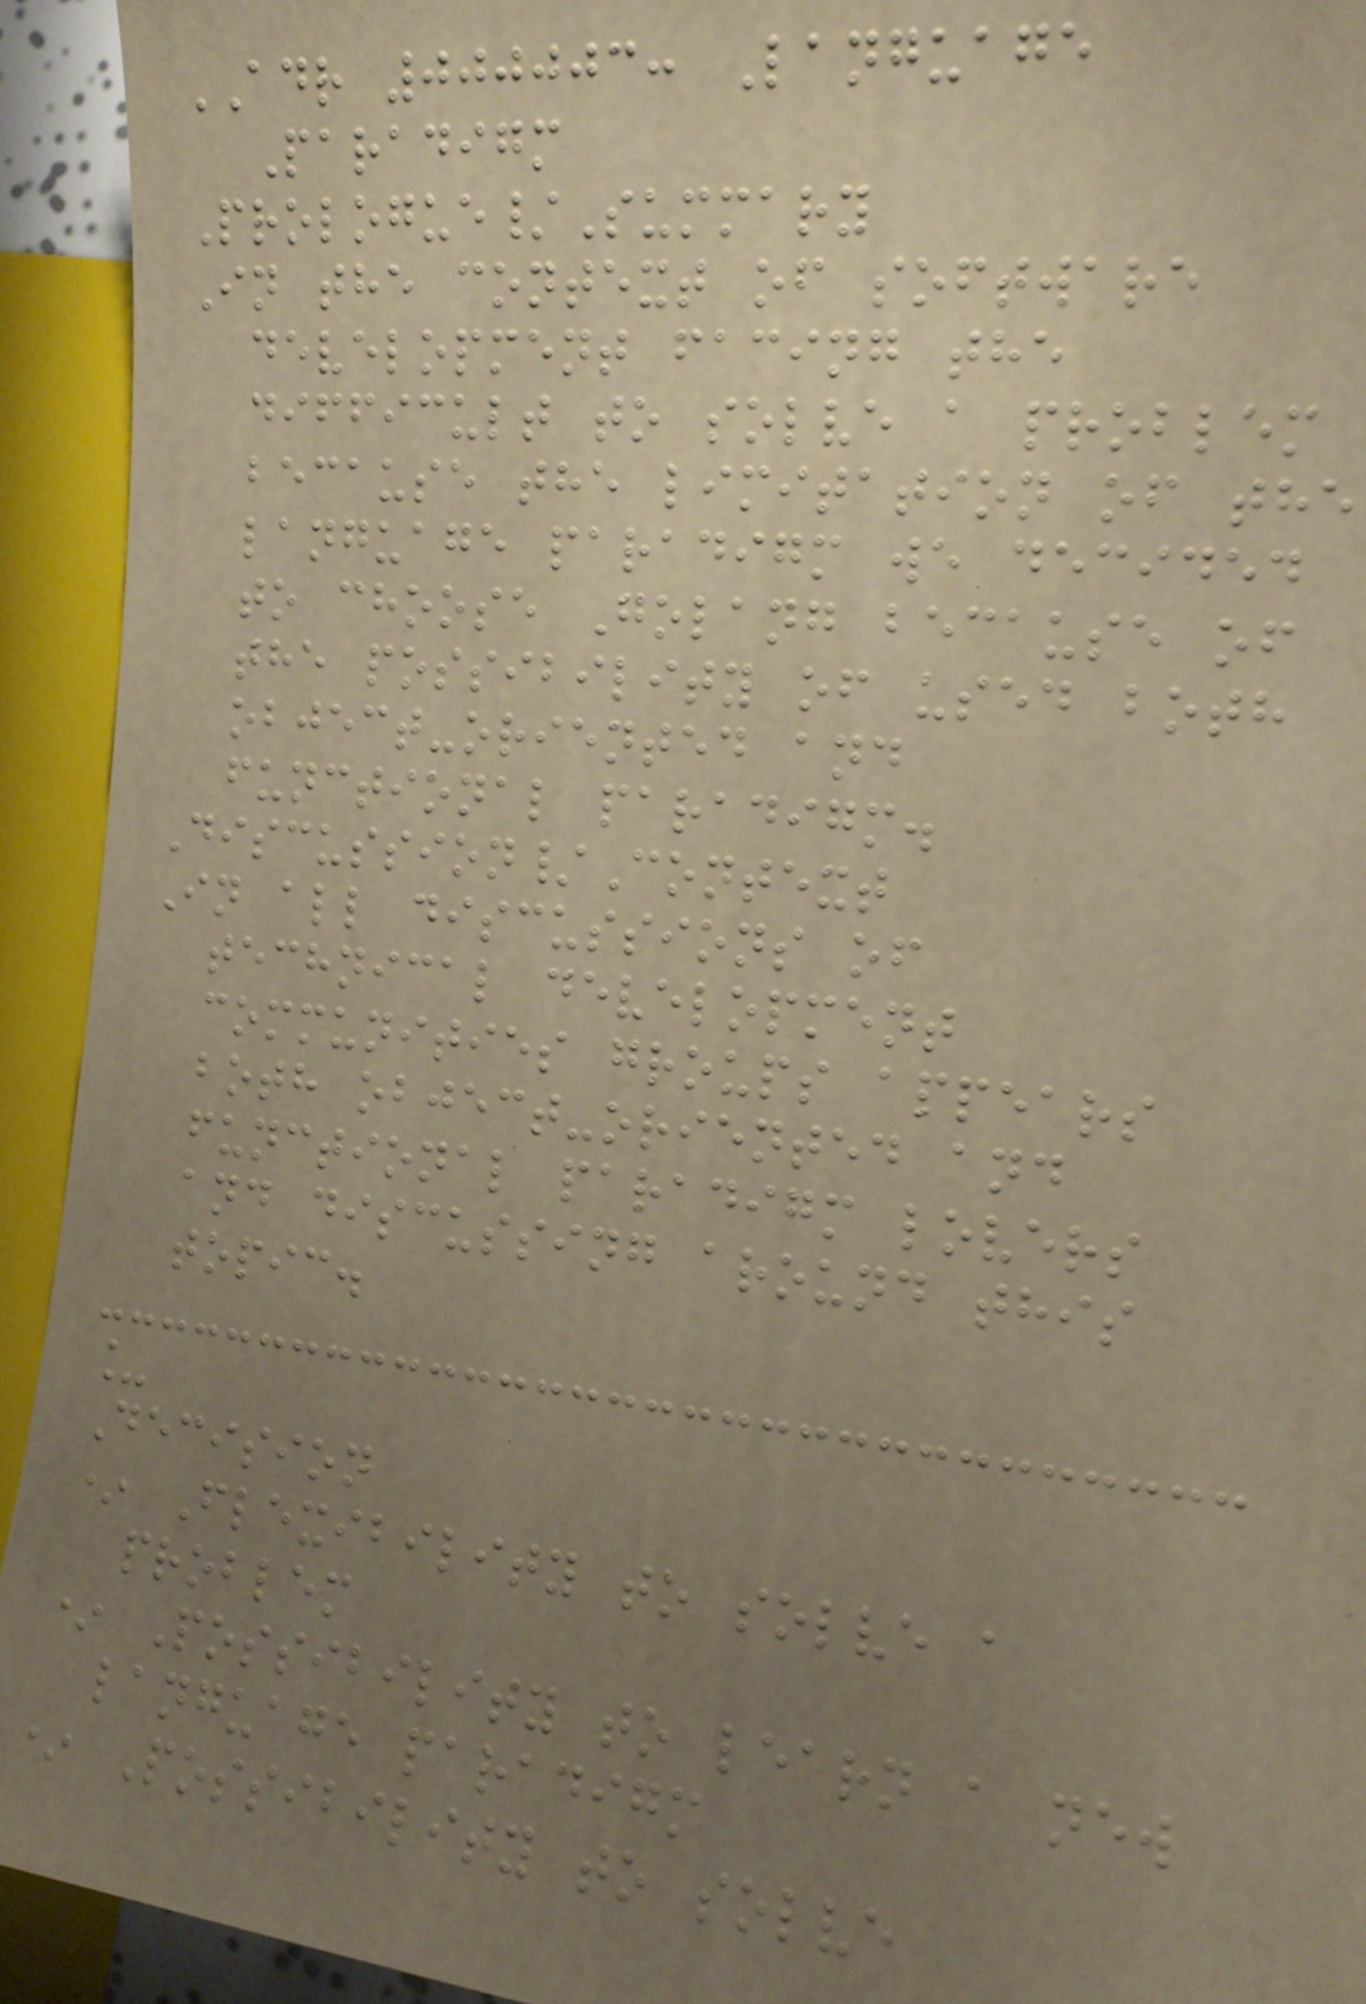ADR 000003: Language
Paradigm
Prologue/Summary
In the context of software
development facing the
difficult to solve a problem
because the limitation of the
language paradigm we decided
to choose Golang because of
the possibility of used both
object-oriented and
functional paradigm.
Discussion/Context
In all discussions of
technical development
communities groups appears
both object-oriented and
functional paradigm lovers
and discussing around this
topic.
_
Decision
* Flexibility to solve a
problem
* Possibility to learn a new
language paradigm
* Possibility to solve
